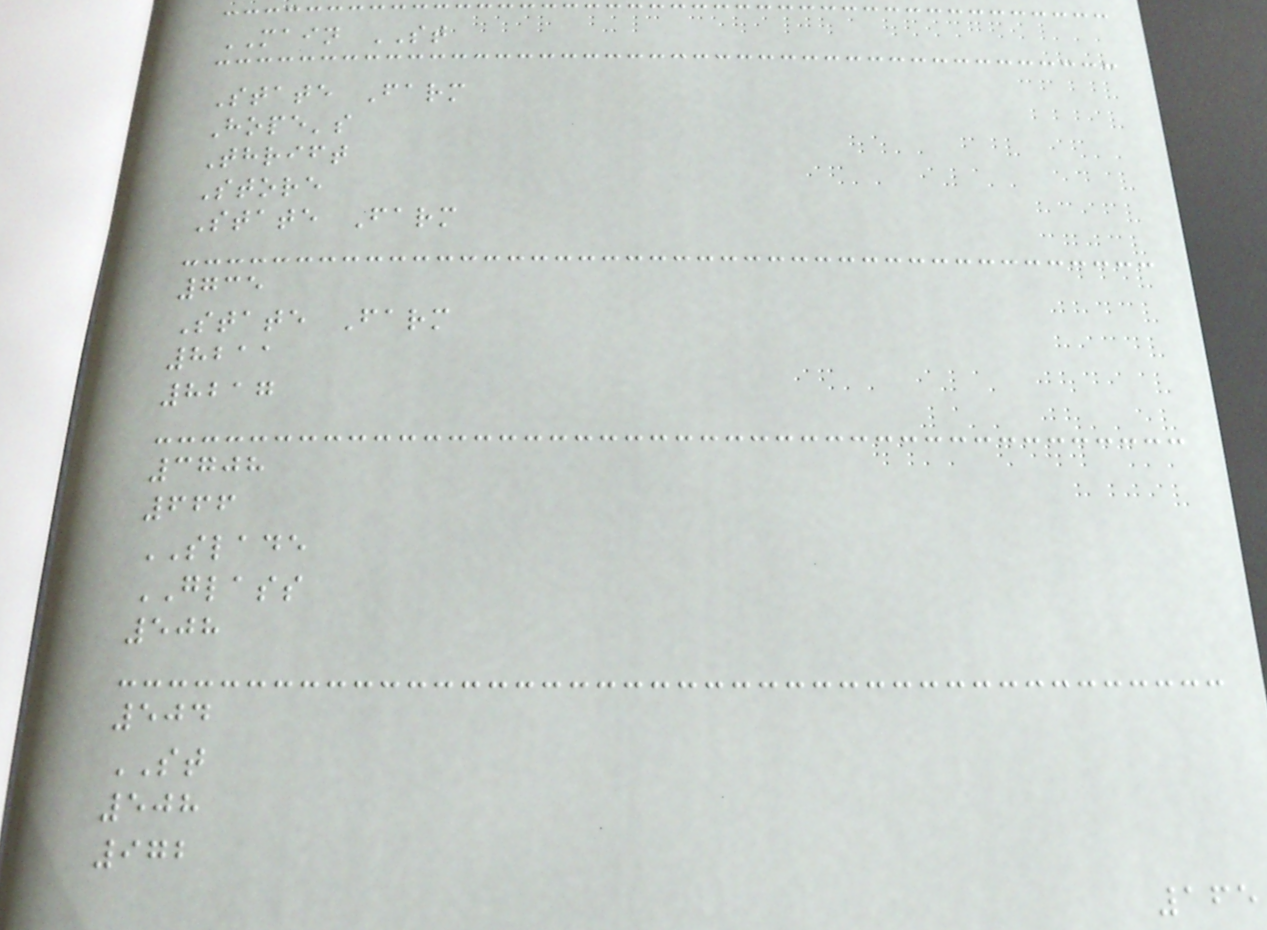MAIN ST
State Farm
Hope's
Thrift
Store
State Farm
735
State Farm
8211
8217
3708
666
SLADE
GLASS
508
504
ST
508
972
165
